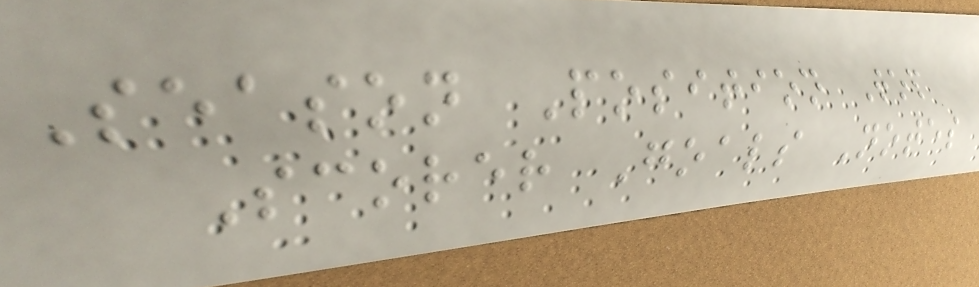Season Position Top
Scorer Goals Notes
